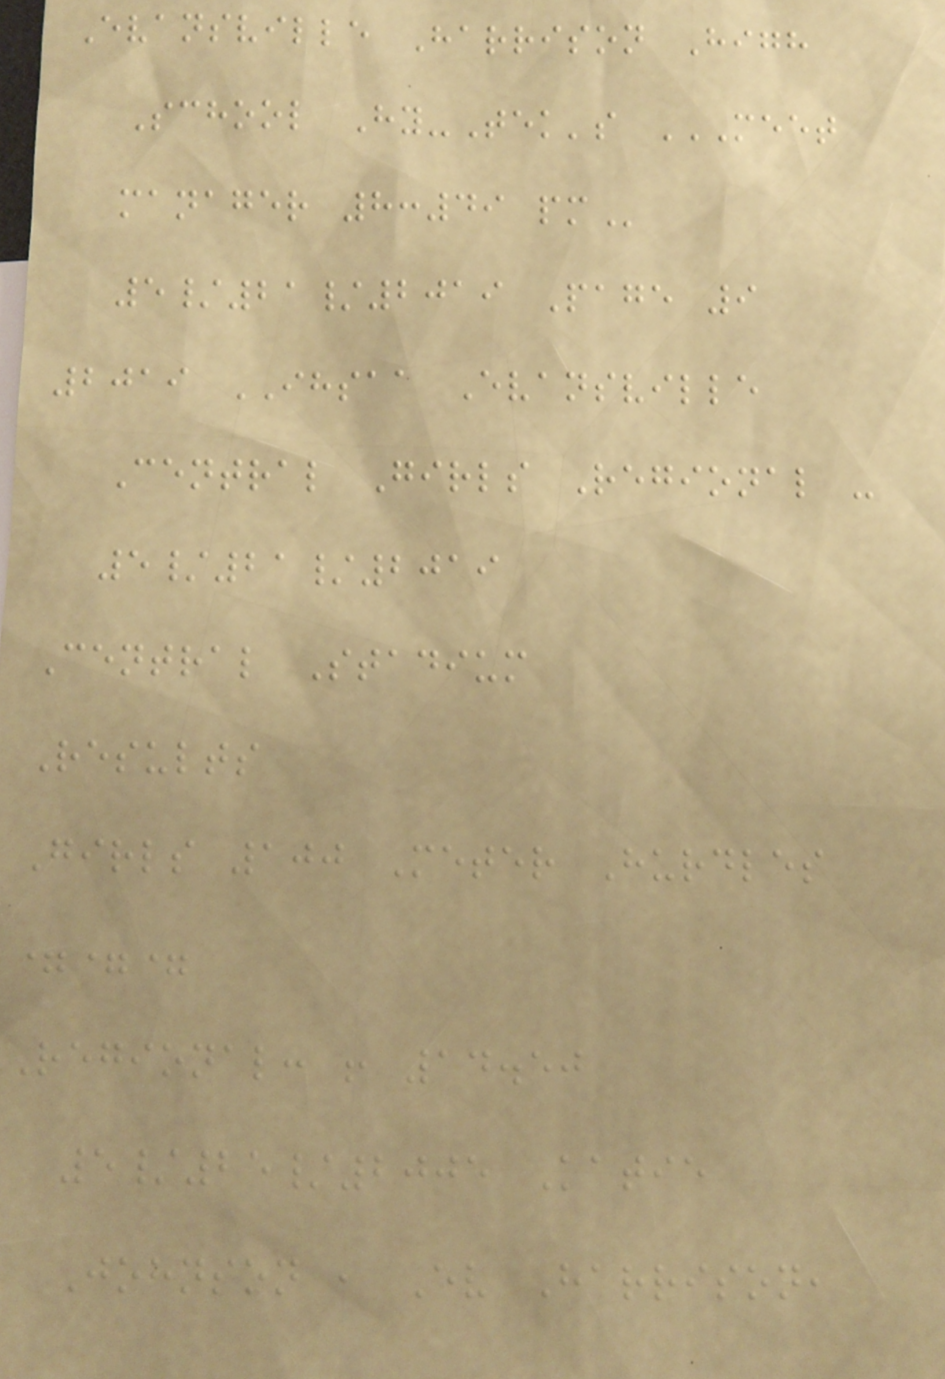Evansville Harrison High
School Hy-Tek's MEET
MANAGER 8:49 PM
5/21/2019 Page 9
2019 IHSAA Evansville
Central Girls Regional -
5/21/2019
Central Stadium
Results
Girls 100 Meter Hurdles
===
Regional: ! 14.50
5/25/2005 Katie
Johnson , Ev Harrison,
